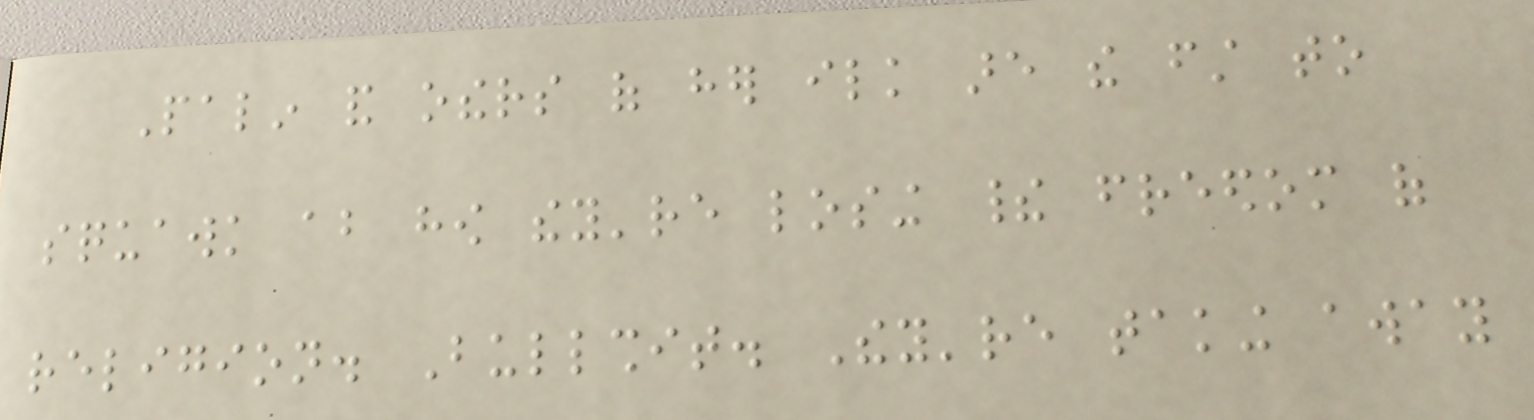Palin and others of her ilk are the first to
squawk about how they're losing their freedom of
religion. Bullshit. They're taking away
